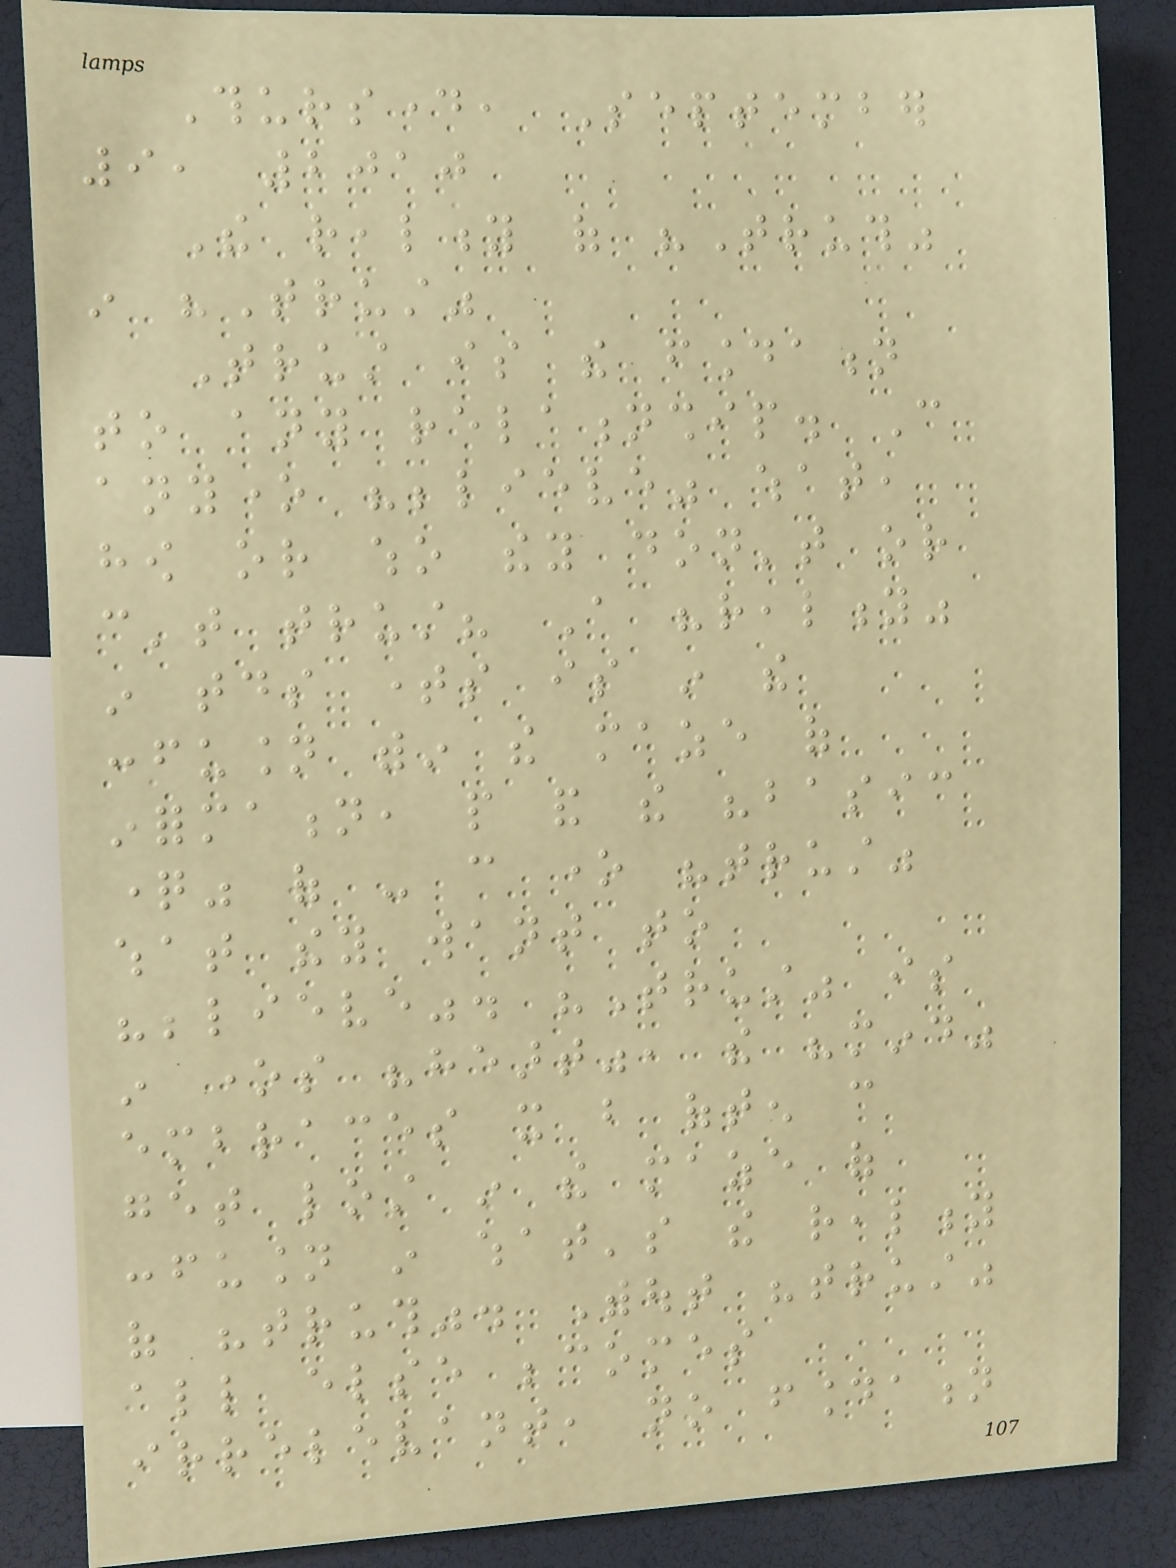Thursday, September
9, 2010
The reality of "Truth"
in "Trust"
Trust is the foundation
to any relationship. Can
anyone "believe" what,
how or who they don't or
can't trust? A "reality"
in todays times is in the
confusion within the maze of
information, people and the "basic
question" of - can one "trust"
what they want to
"believe". "Trust" is
in ones "heart", the "mind"
embraces it but often can
get lost in the maze of
confusion in what's the reality
of "truth". Without "trust"
all else becomes
irrelevant, no foundation
